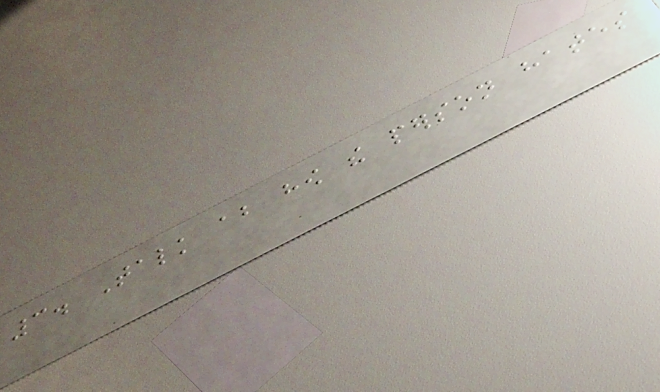3. Talk about how the person hates
